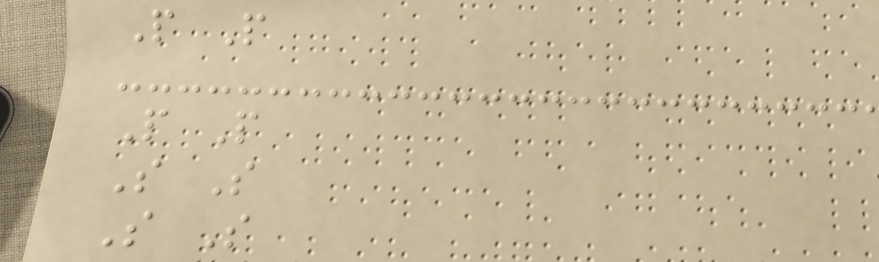P P
P P
S S
S S
